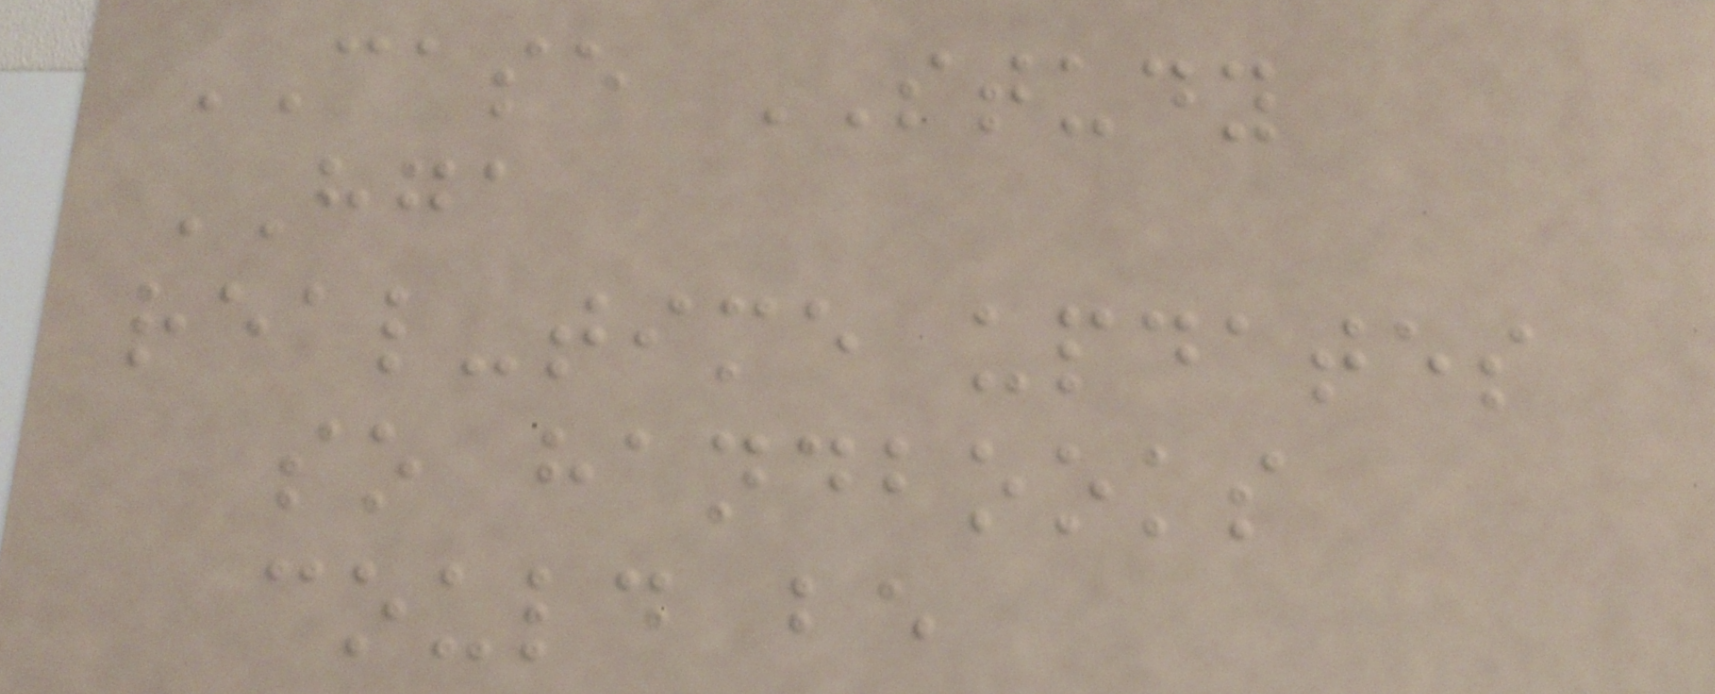CASE STUDY
HGA
real-time updates
so handbooks
could be
